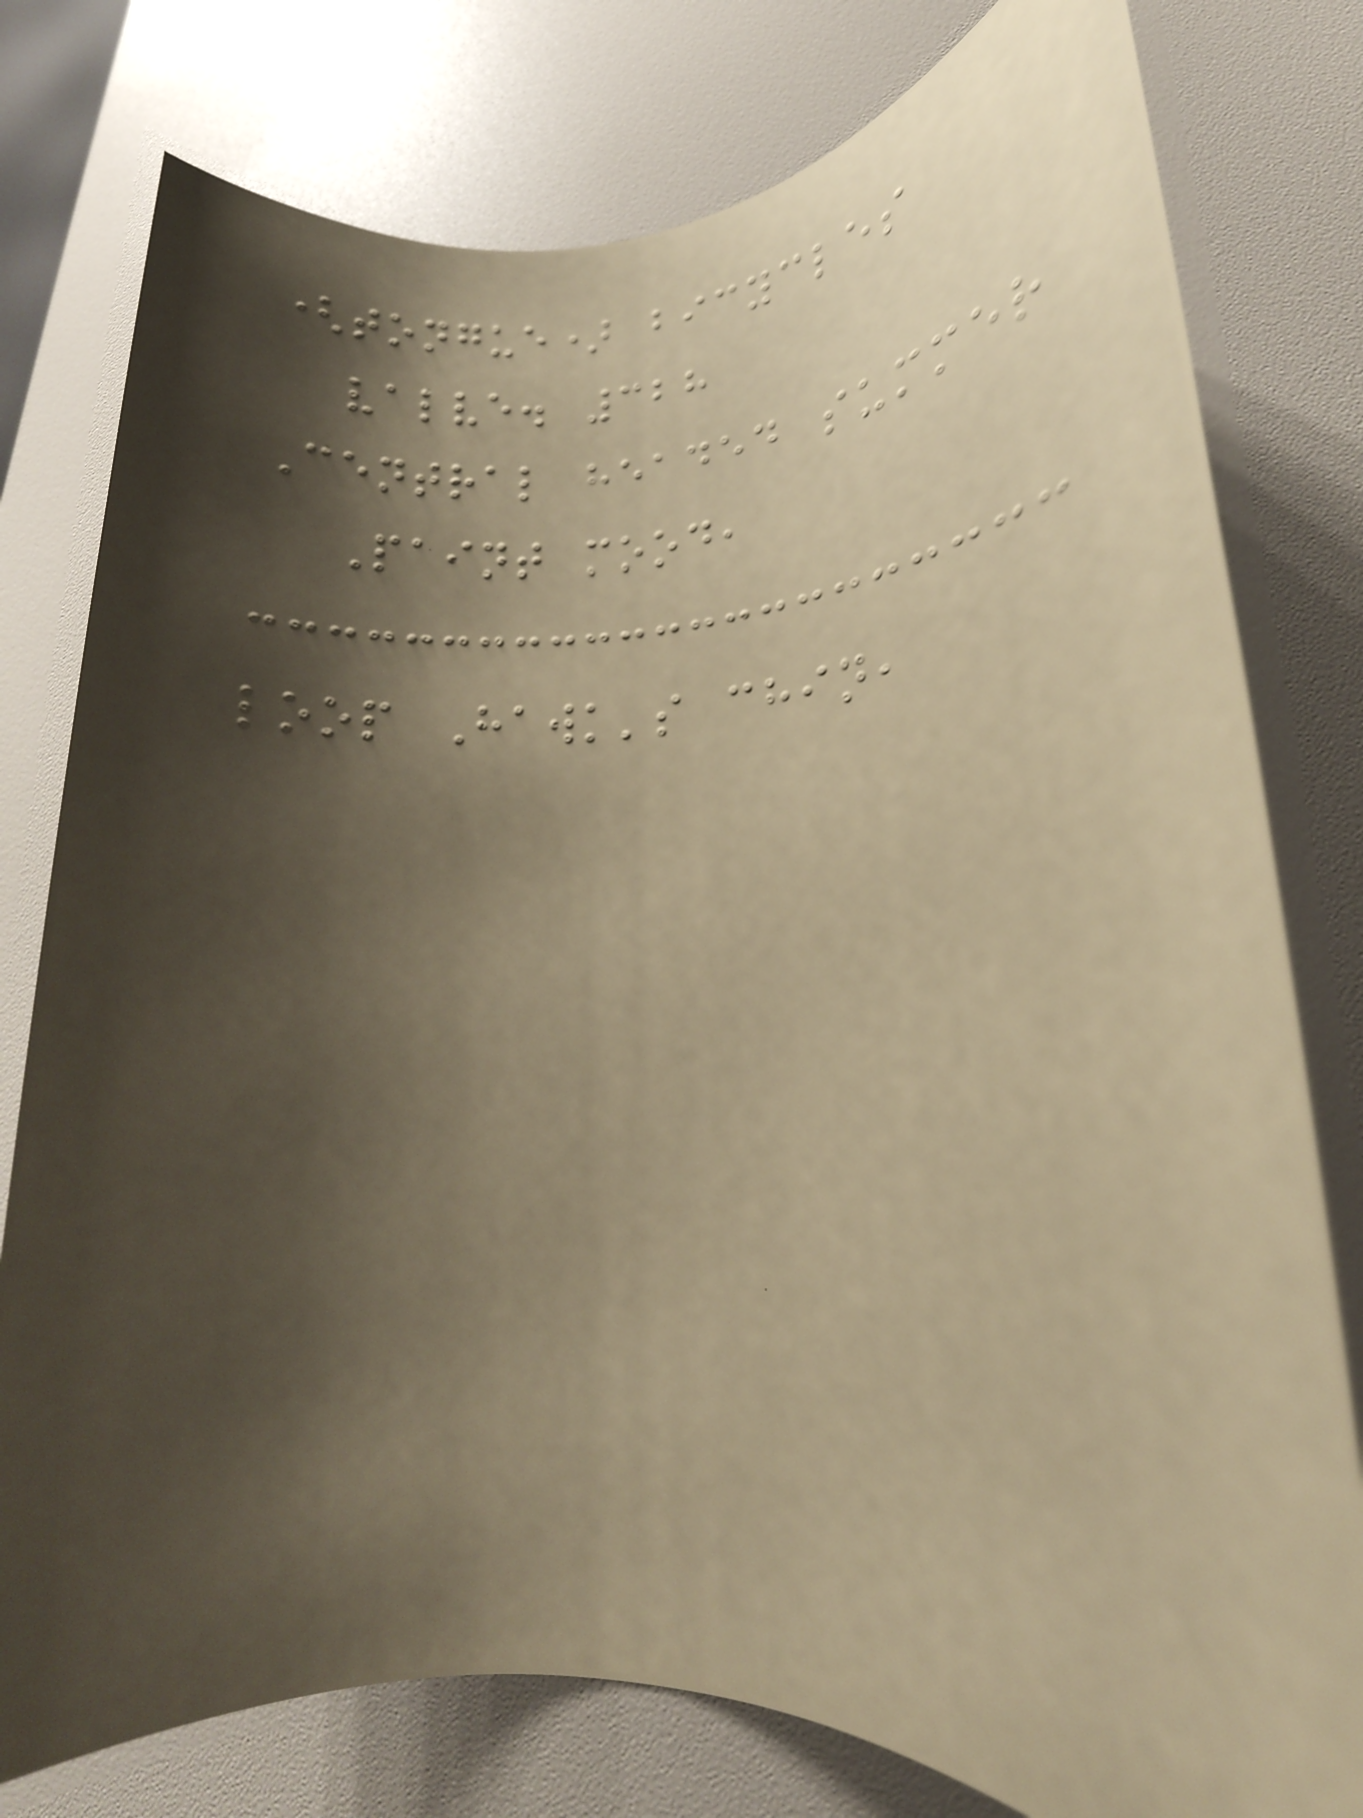(tongue) bicycles
valve. 328
Central headed summer
Paint mood,
loop Hawk's chin,
